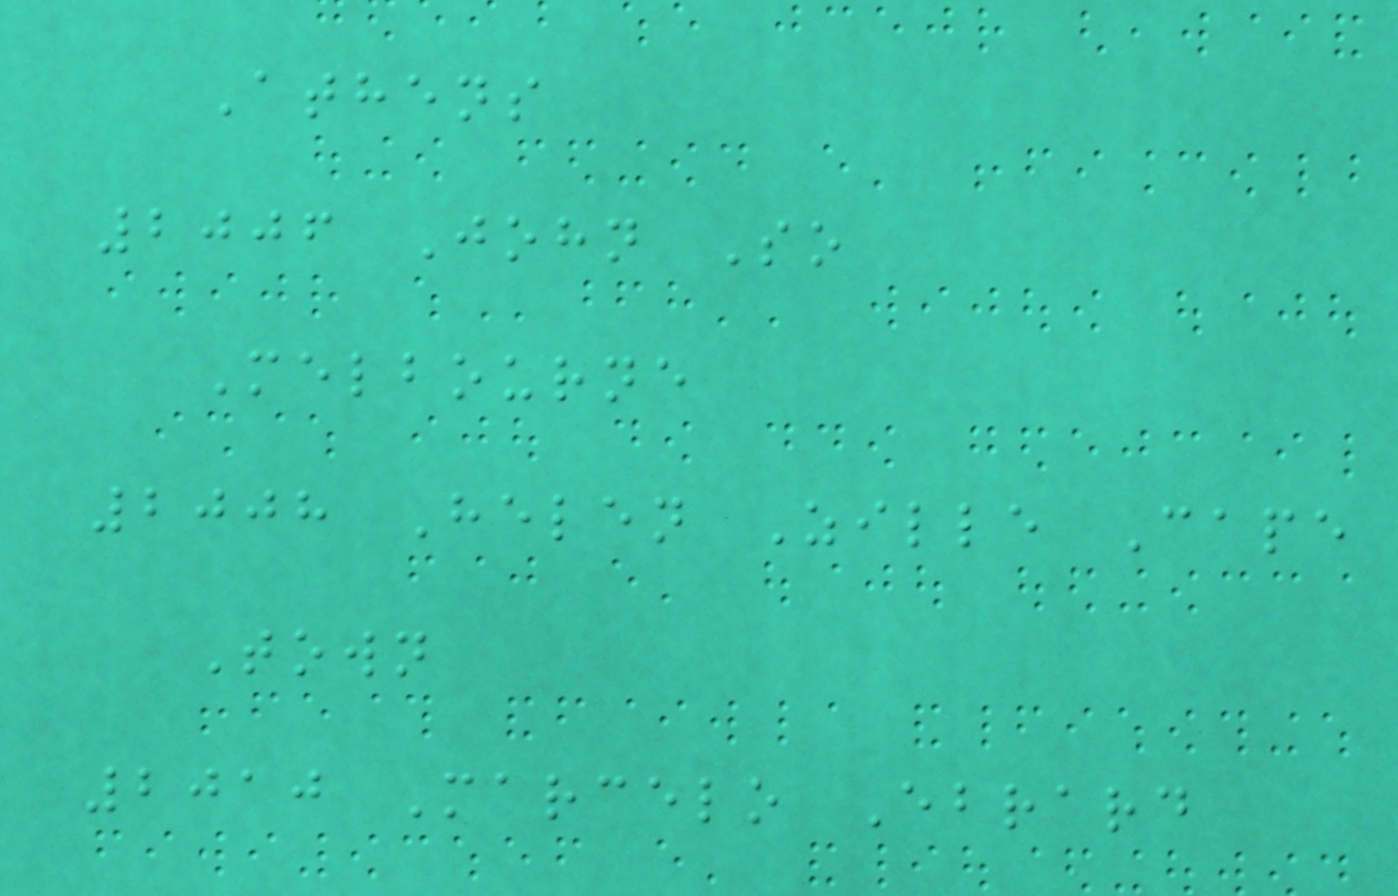Athens
2006 John So
Melbourne
2008 Helen Zille Cape
Town
2010 Marcelo Ebrard
